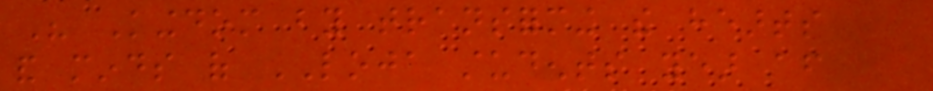His Kingdom by transforming the hearts
and minds of LOJA students year after
